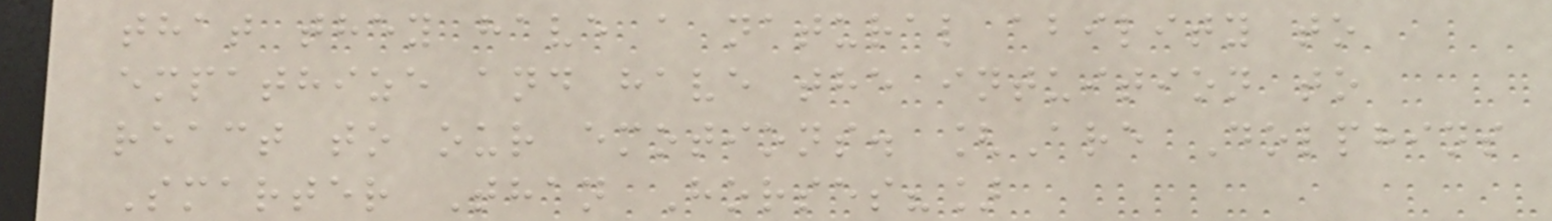that they have a natural ability to
empathize and have the intuition to
react to our emotions. [Are Dolphins
Smarter Than Horses?]
